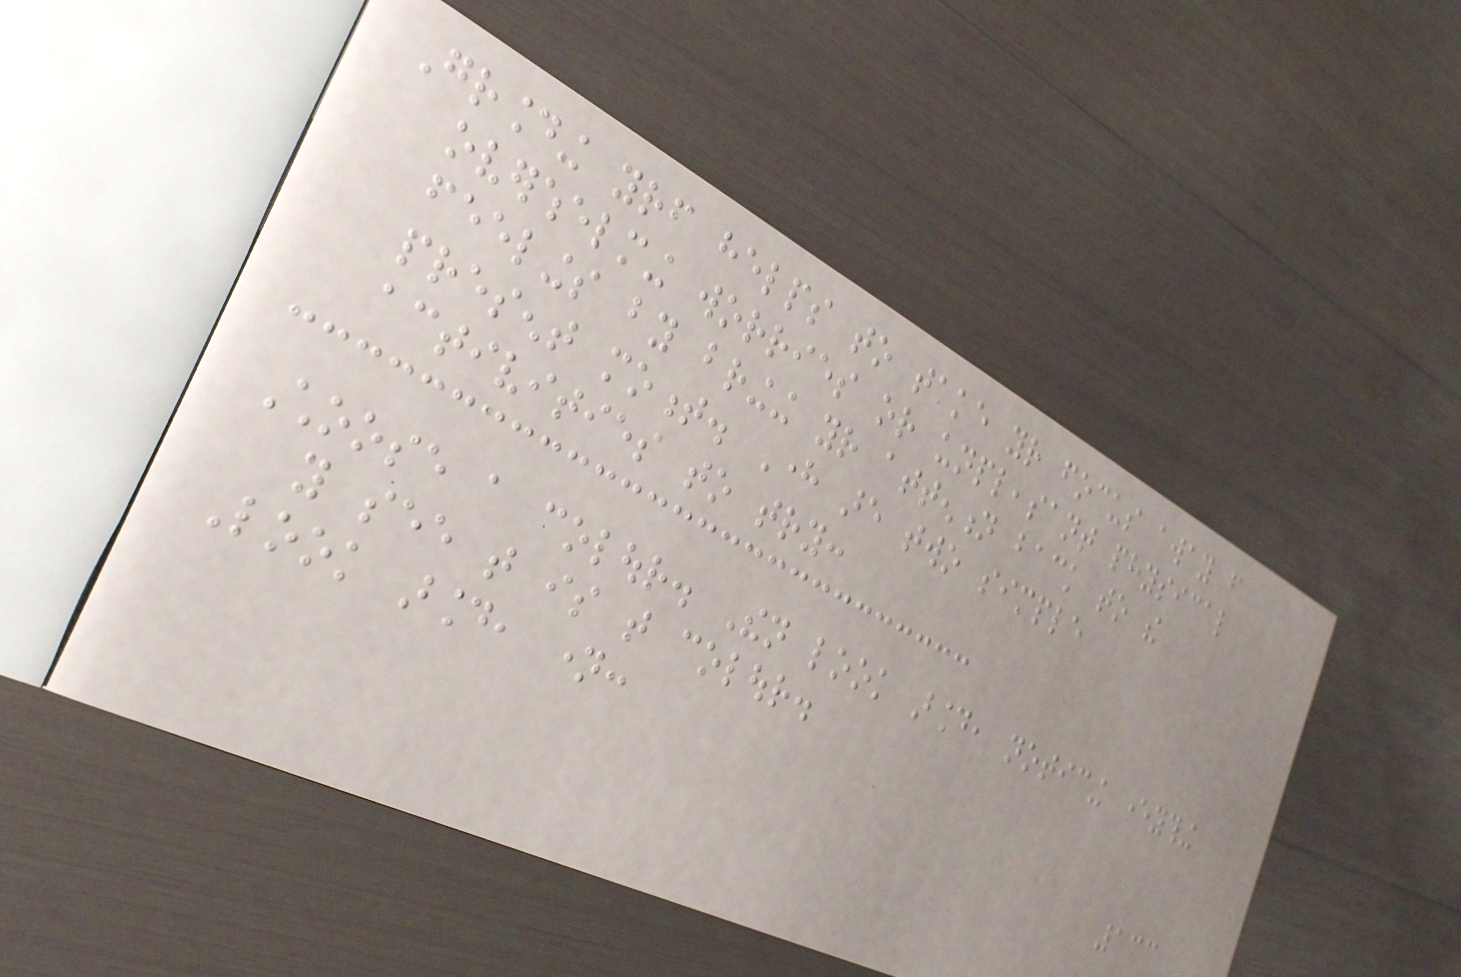Grounding yourself helps to take your focus away from
overwhelming worries or unpleasant physical
feelings by bringing your attention back to the
present moment. Here are two simple
activities to try:
Choose a colour. Then look around, noticing everything
you see that is that colour.
Look around, name:
133
